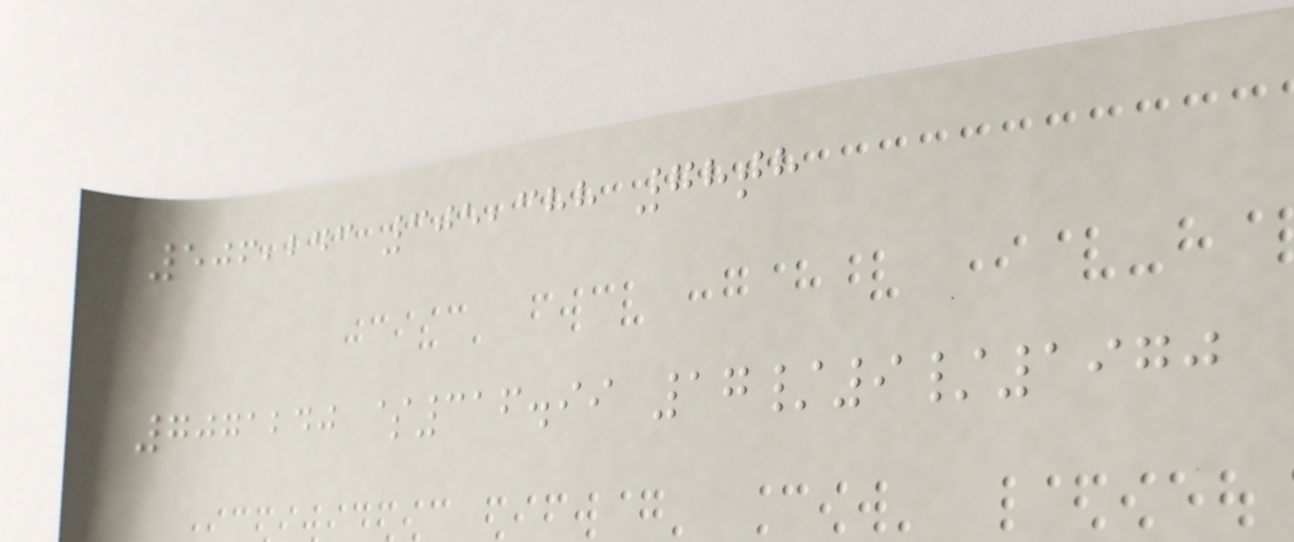506,243 305,388 78th
7071240 $316.99 17/9/1970
